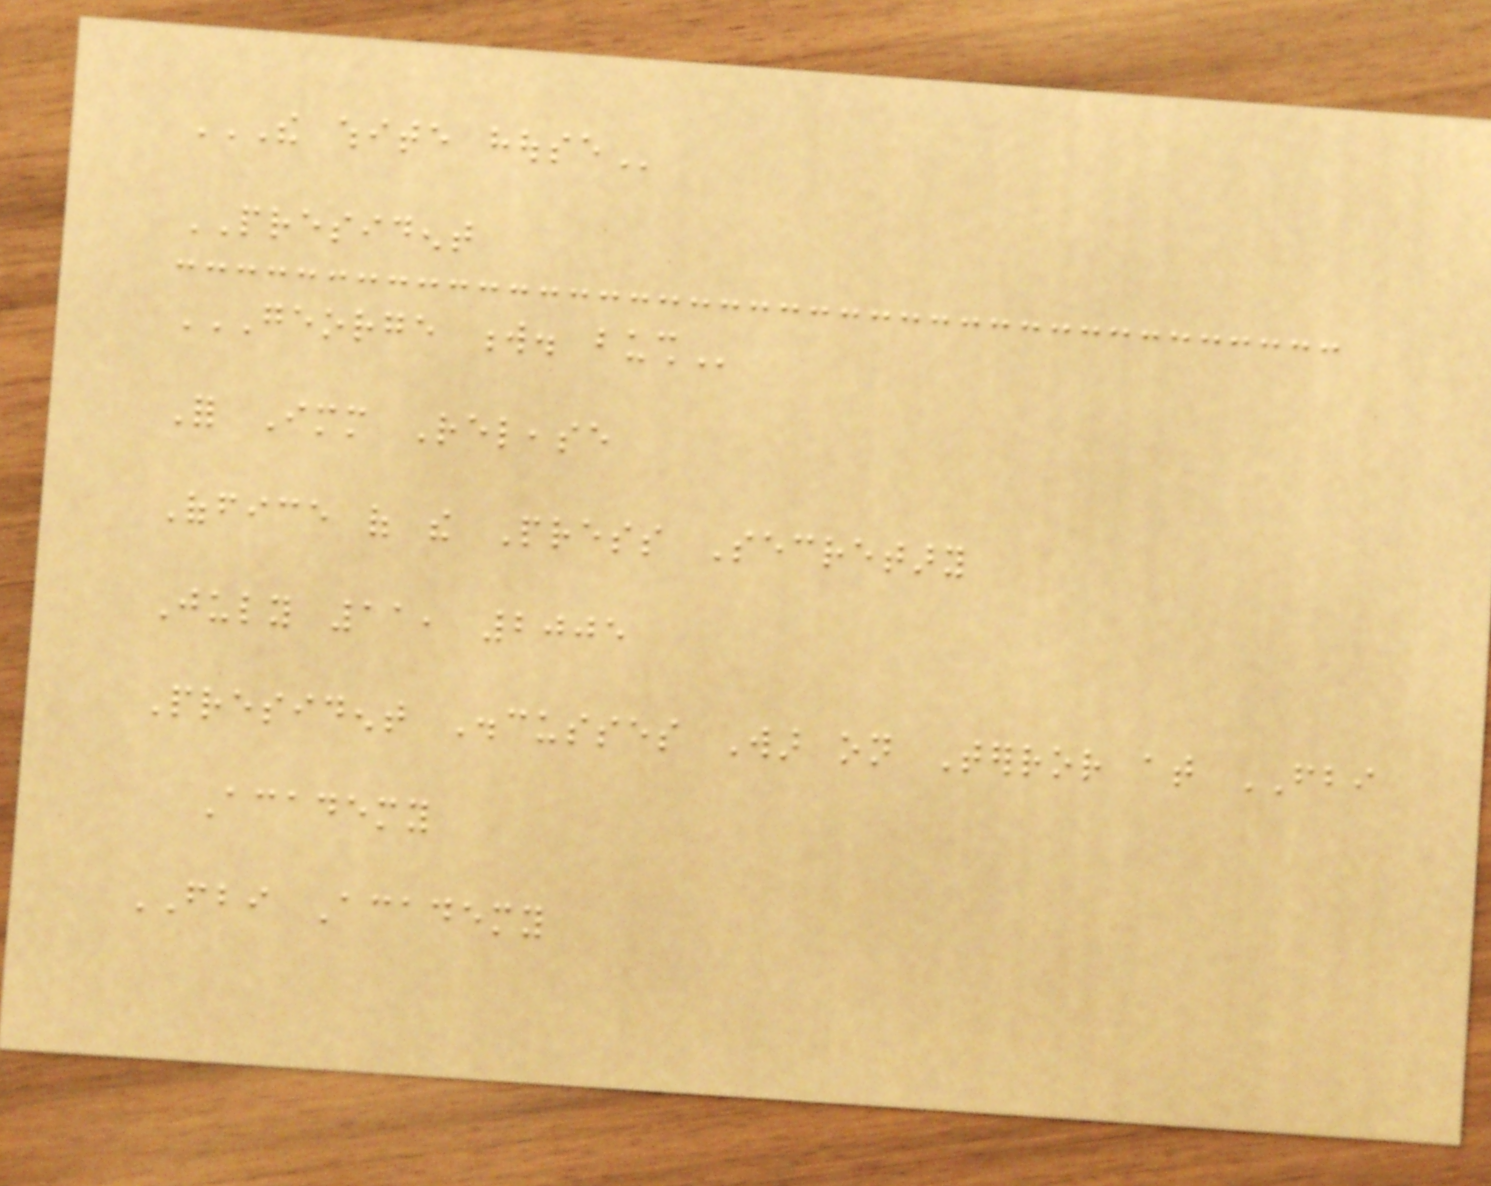THE WHITE HOUSE
PRESIDENT
GEORGE W. BUSH
For Immediate Release
Office of the Press Secretary
July 11, 2005
President Discusses War on Terror at FBI
Academy
FBI Academy
